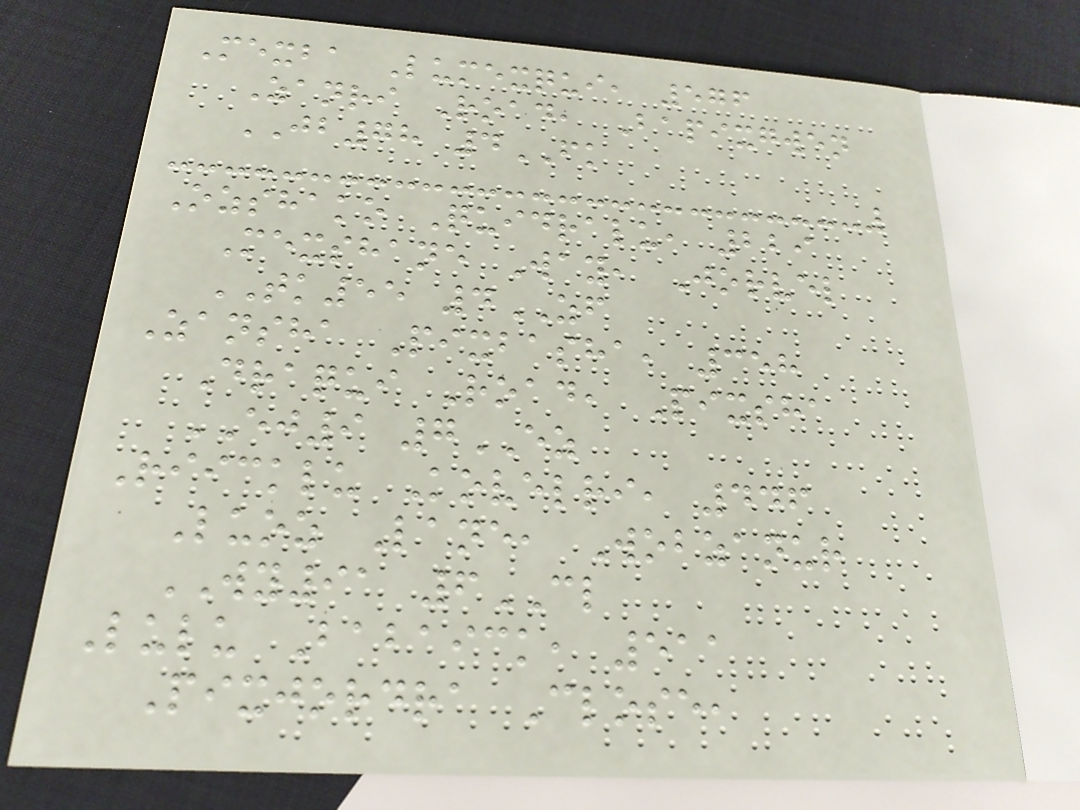Mexba Lumexqui, 576
Zanri Road, Bapixgwen
JB78 4FK
Ozshako Quidralu, 229
Mexshane Way, Jorvel
TK55 4ZF
Zansha Pixbasha, 358
Draqui Road, Pixsha
EJ9 7EZ
Riicklu Kovelri, 446
Luoz Lane, Wobzanur
WY91 6CL
Lulu Babaick, 511
Pixjordra Close,
